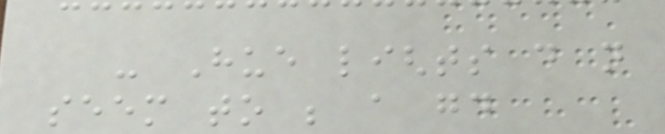- Hue lights do not
seem to be a good
